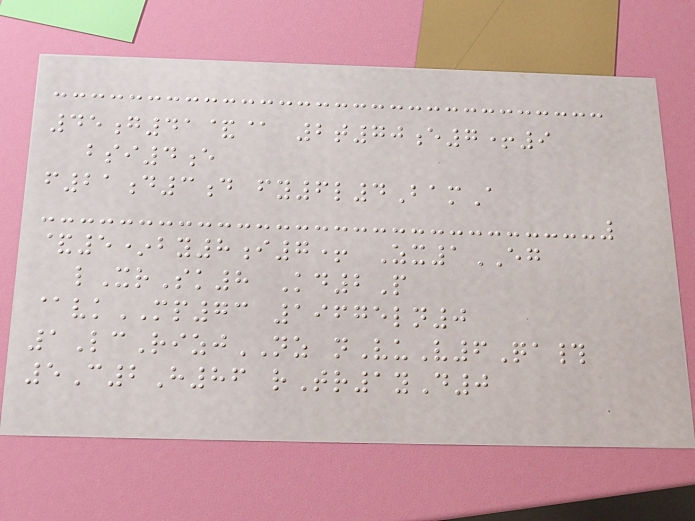45g41&@ 2t70e7+9
bsi4e
f21d3d fy6l4BamA
&5*by8i7+ Zx1EG
lXrSk8 Kd2P
@vkMP73 19675ln0
1LcRizjNZ nVuV6Qa#
5C2H86 rTr1yD0
